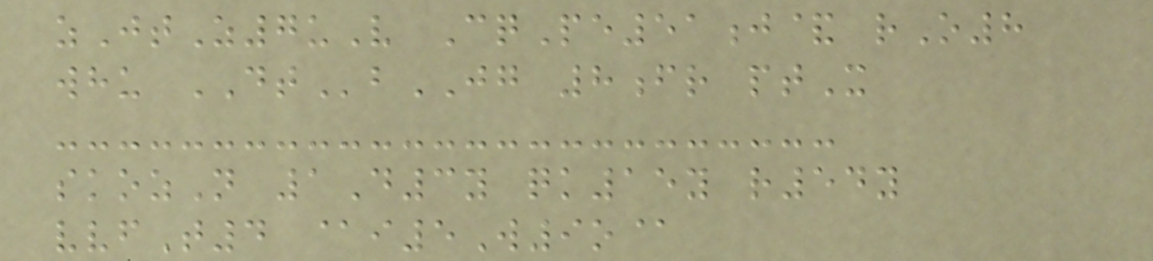zJtZ7uV CqPe51j& rO8
whu DTbJG 8fr ptX
skozN 1D3y qk15y r54y
vvfT4 @i5W9o@
